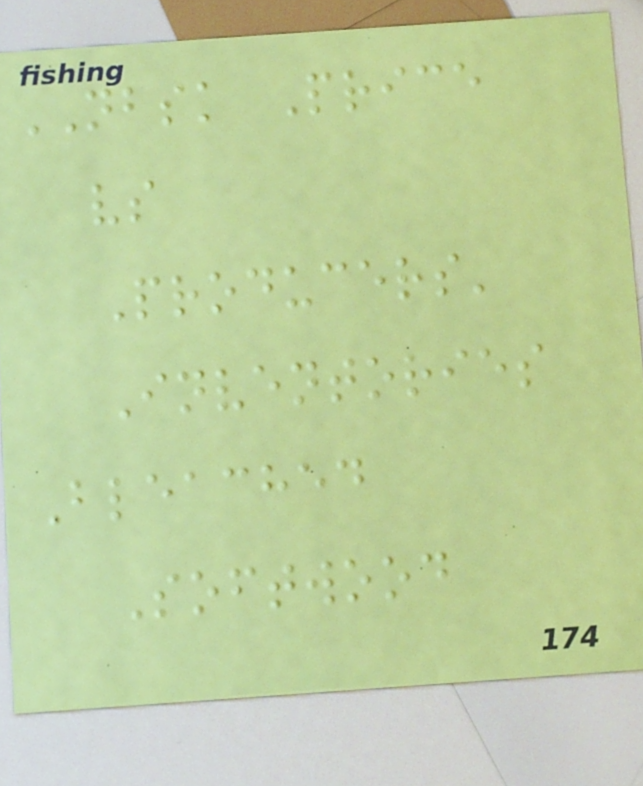NBSK Price
vs
Producers'
Inventories
Bleached
Softwood
